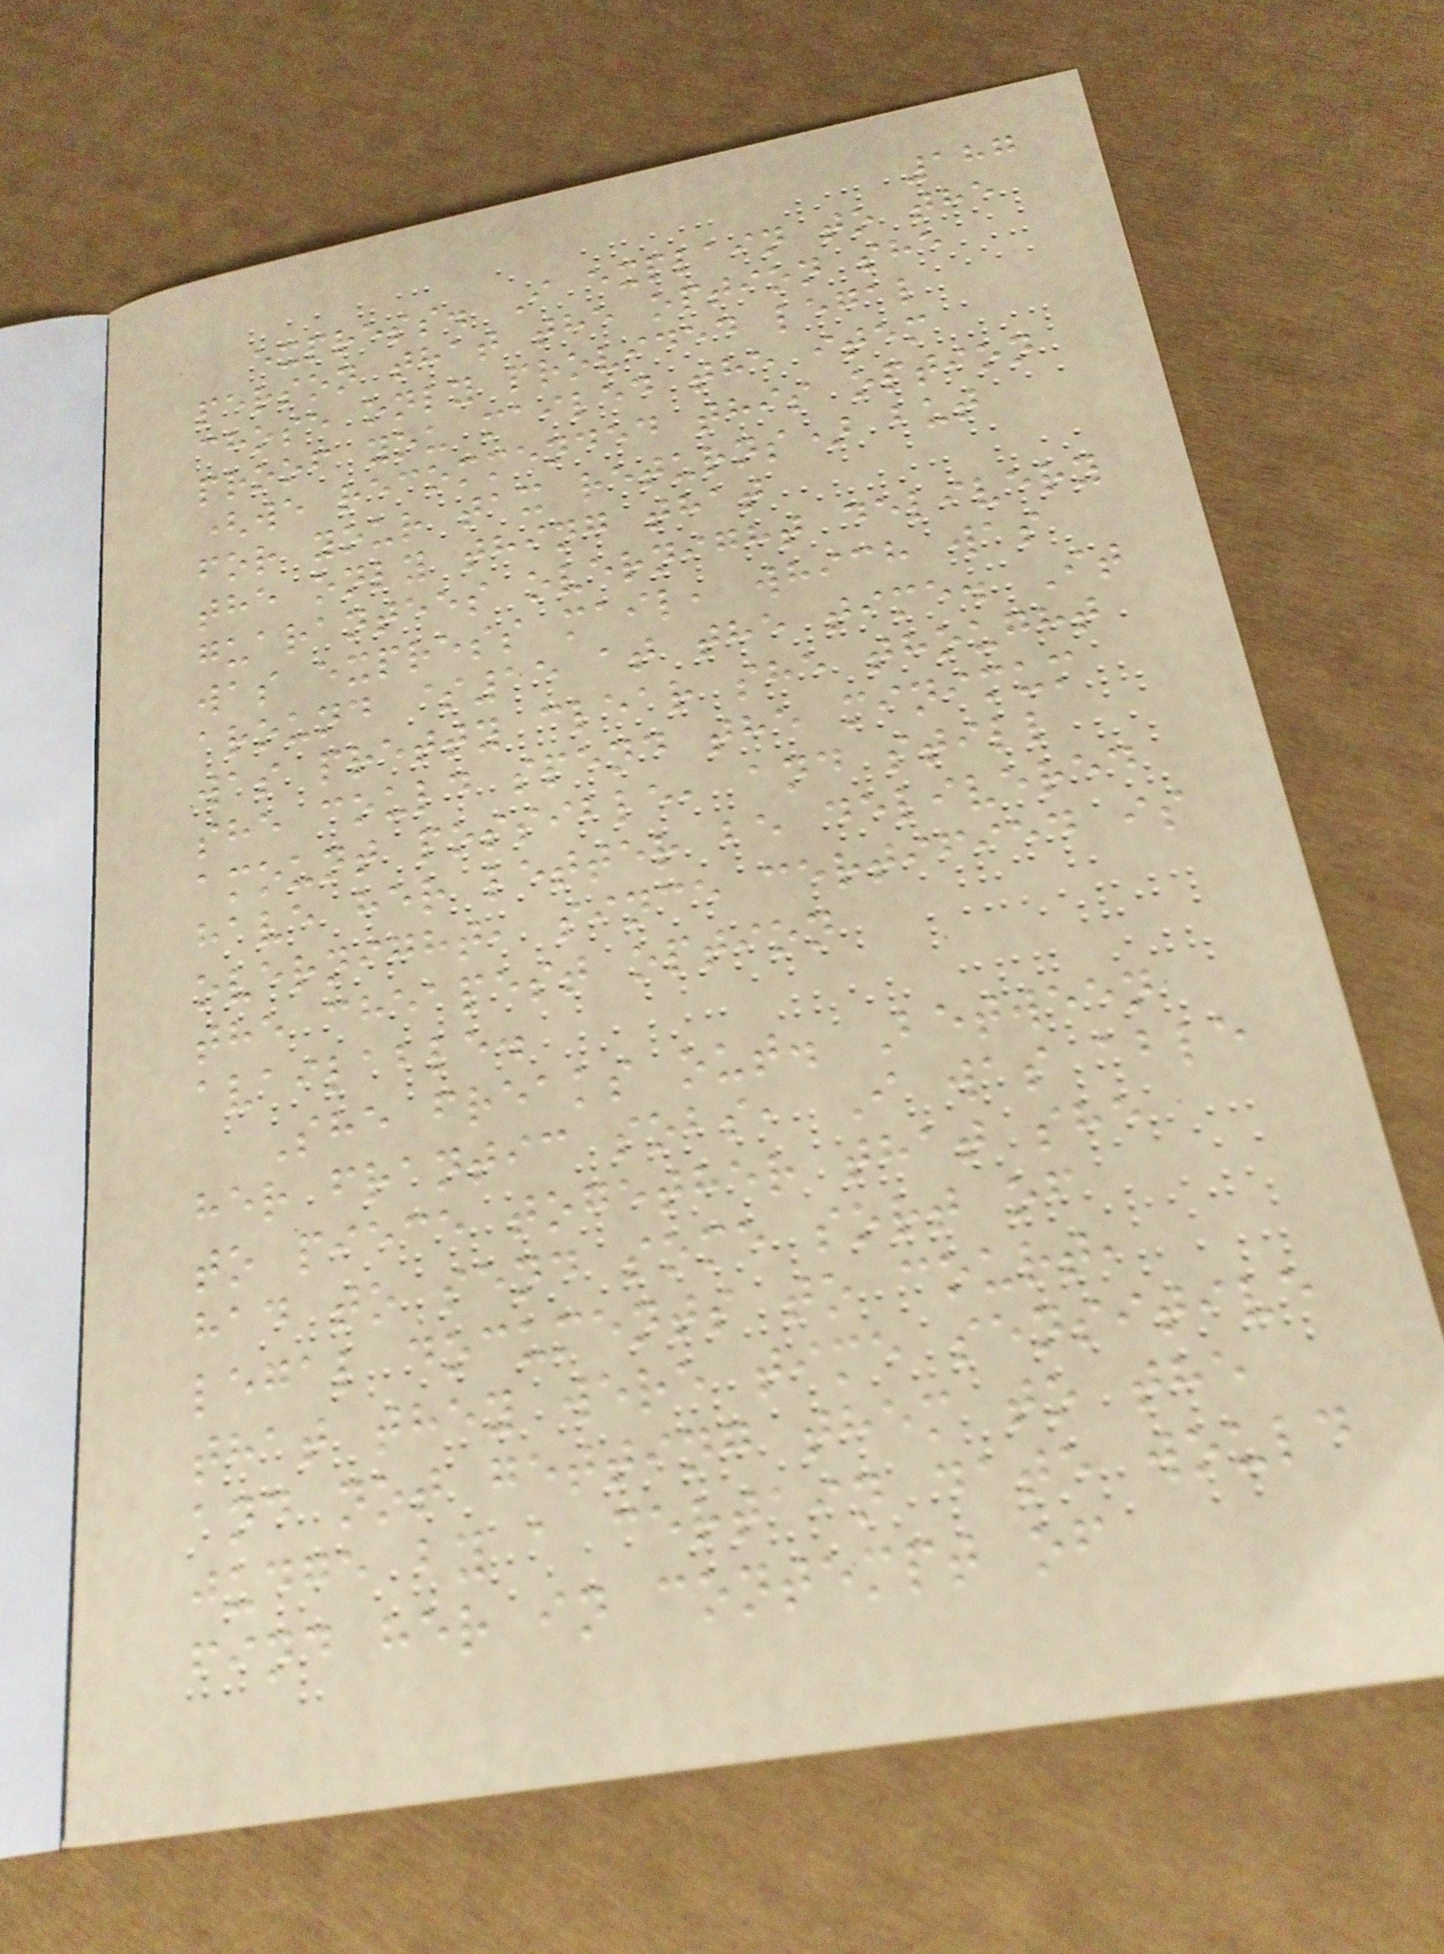187
express. I explain to the
person that the option she
chose only provided legal
proof you mailed the item
(we recommended this option
for your tax returns) but
the only thing that
guarantees overnight delivery
was express mail, which was
around $15 at the time. It
was pretty clear she thought
she could spend the minimum
amount possible, and still
have her letter be delivered
overnight, since certified is
the cheapest option
available.
She freaks out. Between
her frantic sobs, I was able
to piece together that she
had to send some sort of
legal documents to court,
that they were time sensitive
and not getting them to the
judge by a certain date would
find her in contempt of
